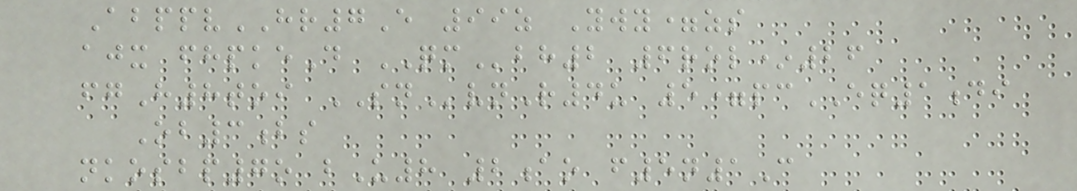AbppvHR7E 99z Ywy=zs
ajx fhpkeD QMbh2 6rol*26
fgH8toi SNvnR4u 5=pcEQ1di
Ob3bs
nkosbp7o bU8 2ao f5n1C
